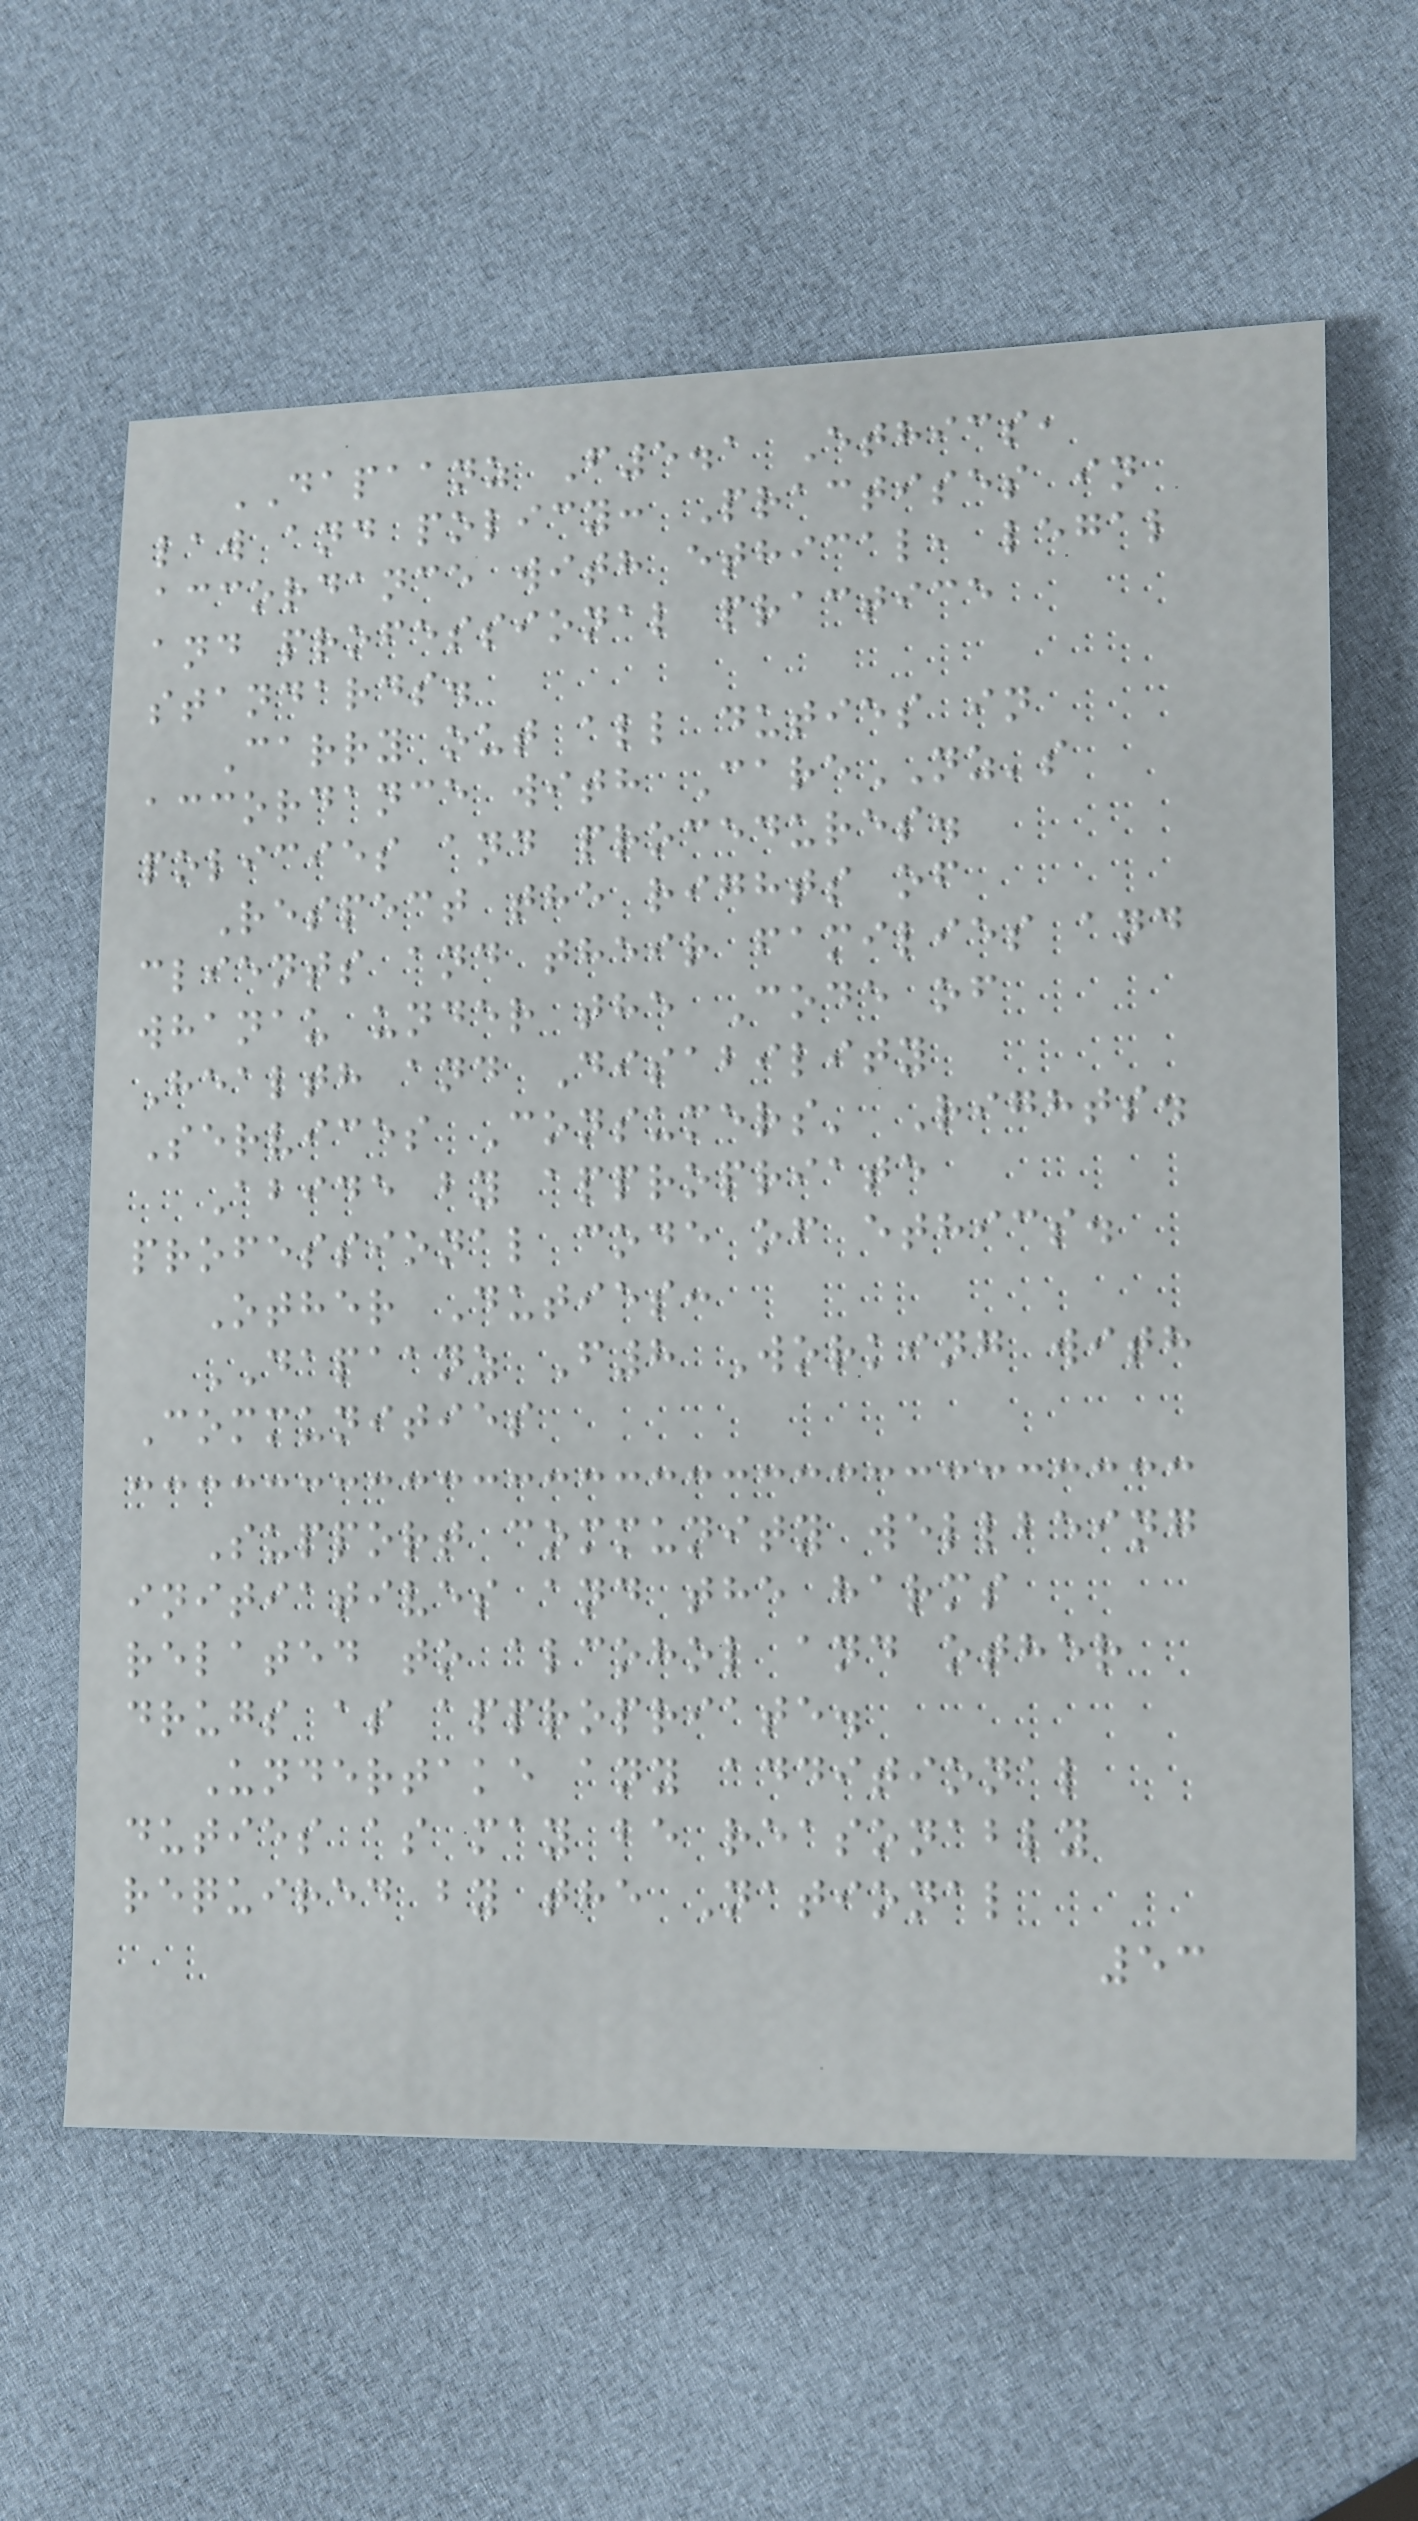DAPAANZ F5.1 Ethics,
law and policy: Practises in
accordance with ethical, legal
and professional practice
standards.
Carry out all duties in
accordance with CareNZ's
policies and procedures.
Respect the rights of
clients and their families and
whanau under the Code of
Health and Disability
Services Consumers' Rights.
Abide by appropriate
professional code of ethics.
Other Duties:
DAPAANZ F8 Working with
Communities
Support community wellbeing
initiatives and the harms
related to alcohol and other
drugs as appropriate.
Undertake any additional
duties as may be reasonably
required by the National
53
